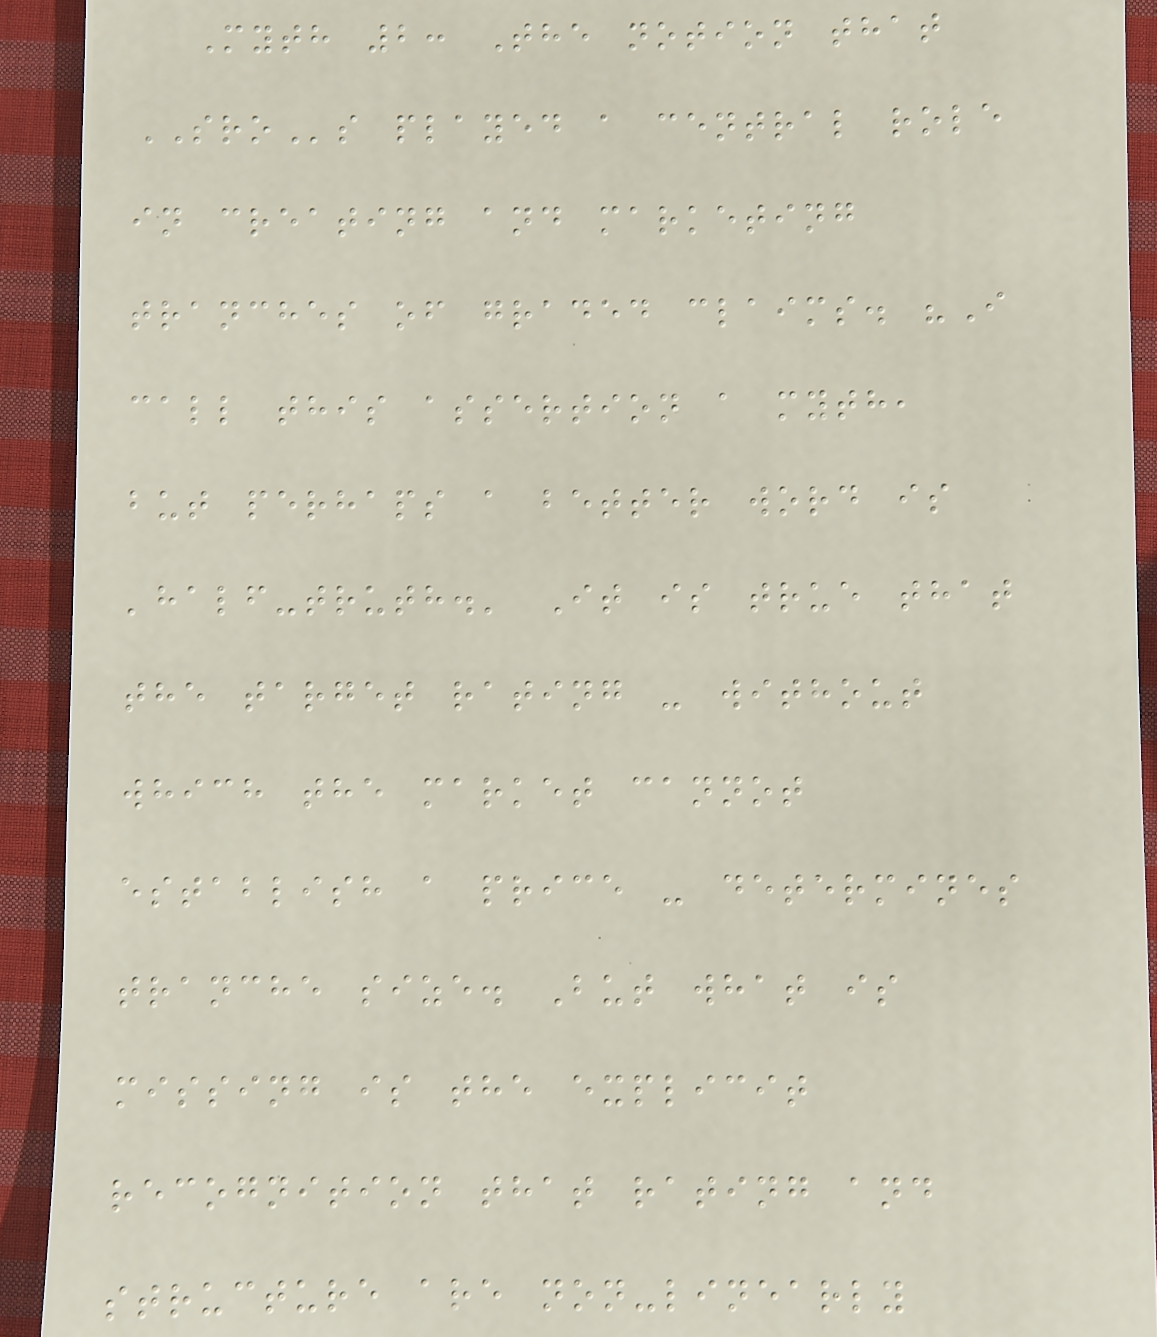Myth 2: The notion that
SROs played a central role
in creating and marketing
tranches of graded claims. "I
call this assertion a myth,
but perhaps a better word is
'half-truth.' It is true that
the target rating - without
which the market cannot
establish a price - determines
tranche size. But what is
missing is the explicit
recognition that rating and
structure are non-linearly
